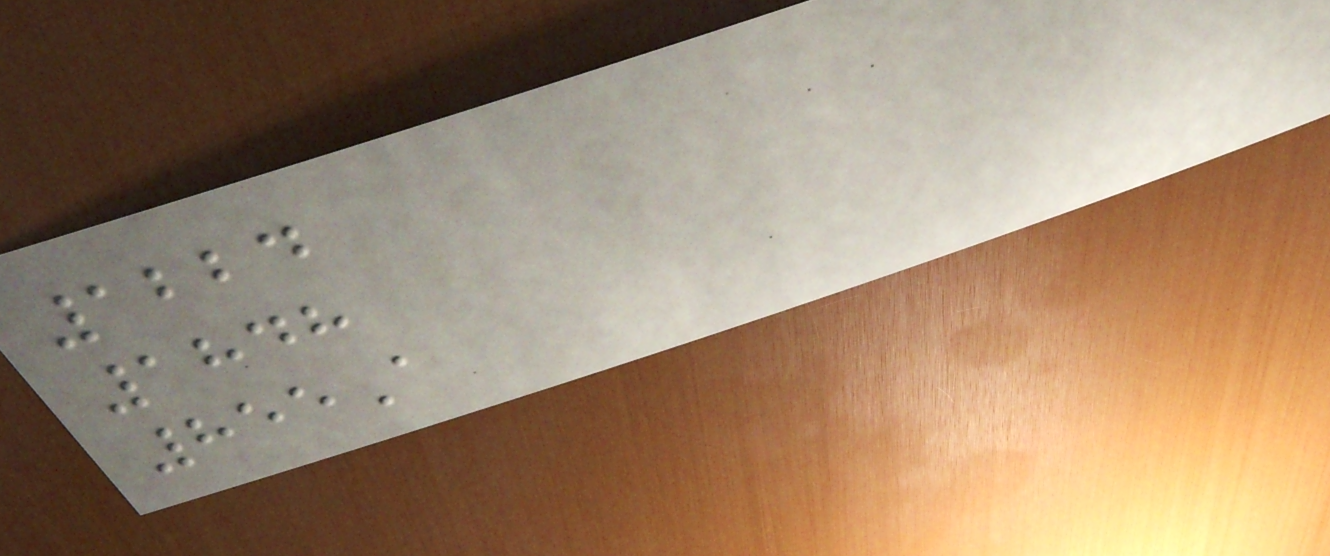1224
1848
855A
